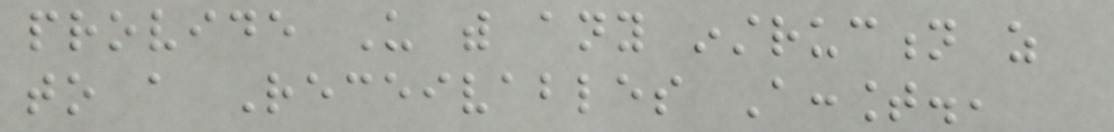provide Us with any instruction as
to a Receivables Account.,
